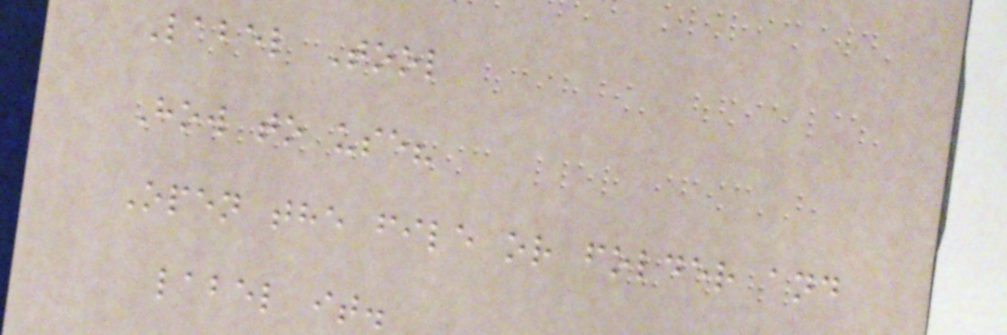Label Tool
How to use?
Open the file or folder and
label it.
